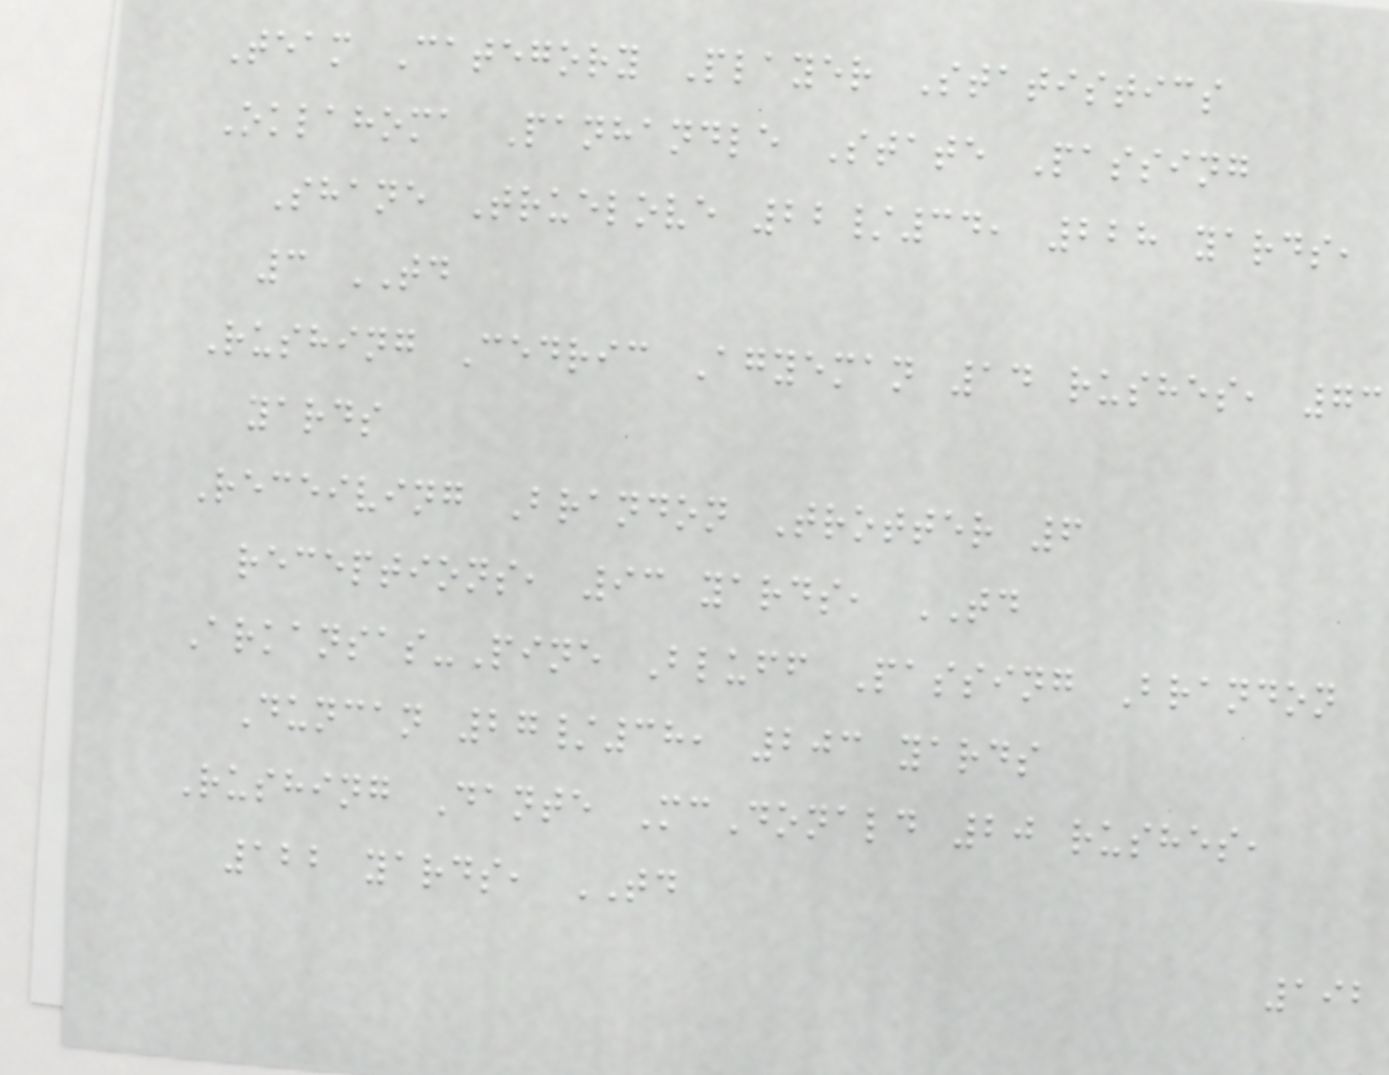Team Category Player Statistics
Oklahoma Panhandle State Passing
Shane Truelove 22/34, 228 yards,
3 TD
Rushing Cedric Agyeman 14 rushes, 73
yards
Receiving Brandon Trotter 6
receptions, 93 yards, TD
Arkansas-Pine Bluff Passing Brandon
Duncan 27/38, 203 yards
Rushing Dante McDonald 20 rushes,
122 yards, TD
192
